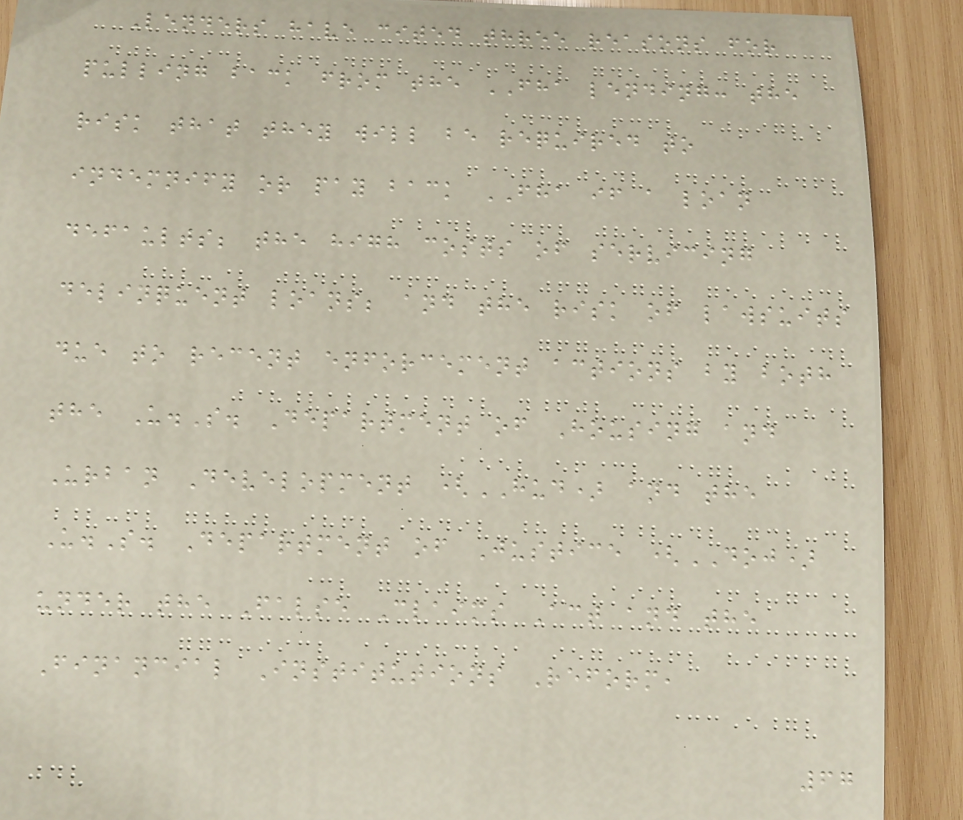Lenders have cited three reasons for
pulling back from the FHA lending: the
risk that they will be required to
indemnify or pay back FHA if a loan
defaults; the high costs of servicing
delinquent loans; and the risk of lawsuits
due to recent enforcement actions by both
the U.S. Department of Housing and
Urban Development (HUD) and the
U.S. Department of Justice (DOJ)
under the False Claims Act and the
Financial Institutions Reform,
67
